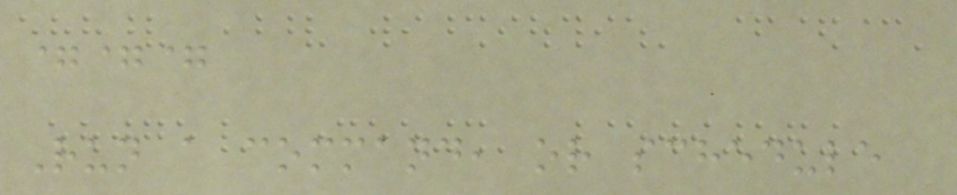===
Run a command, or schedule
